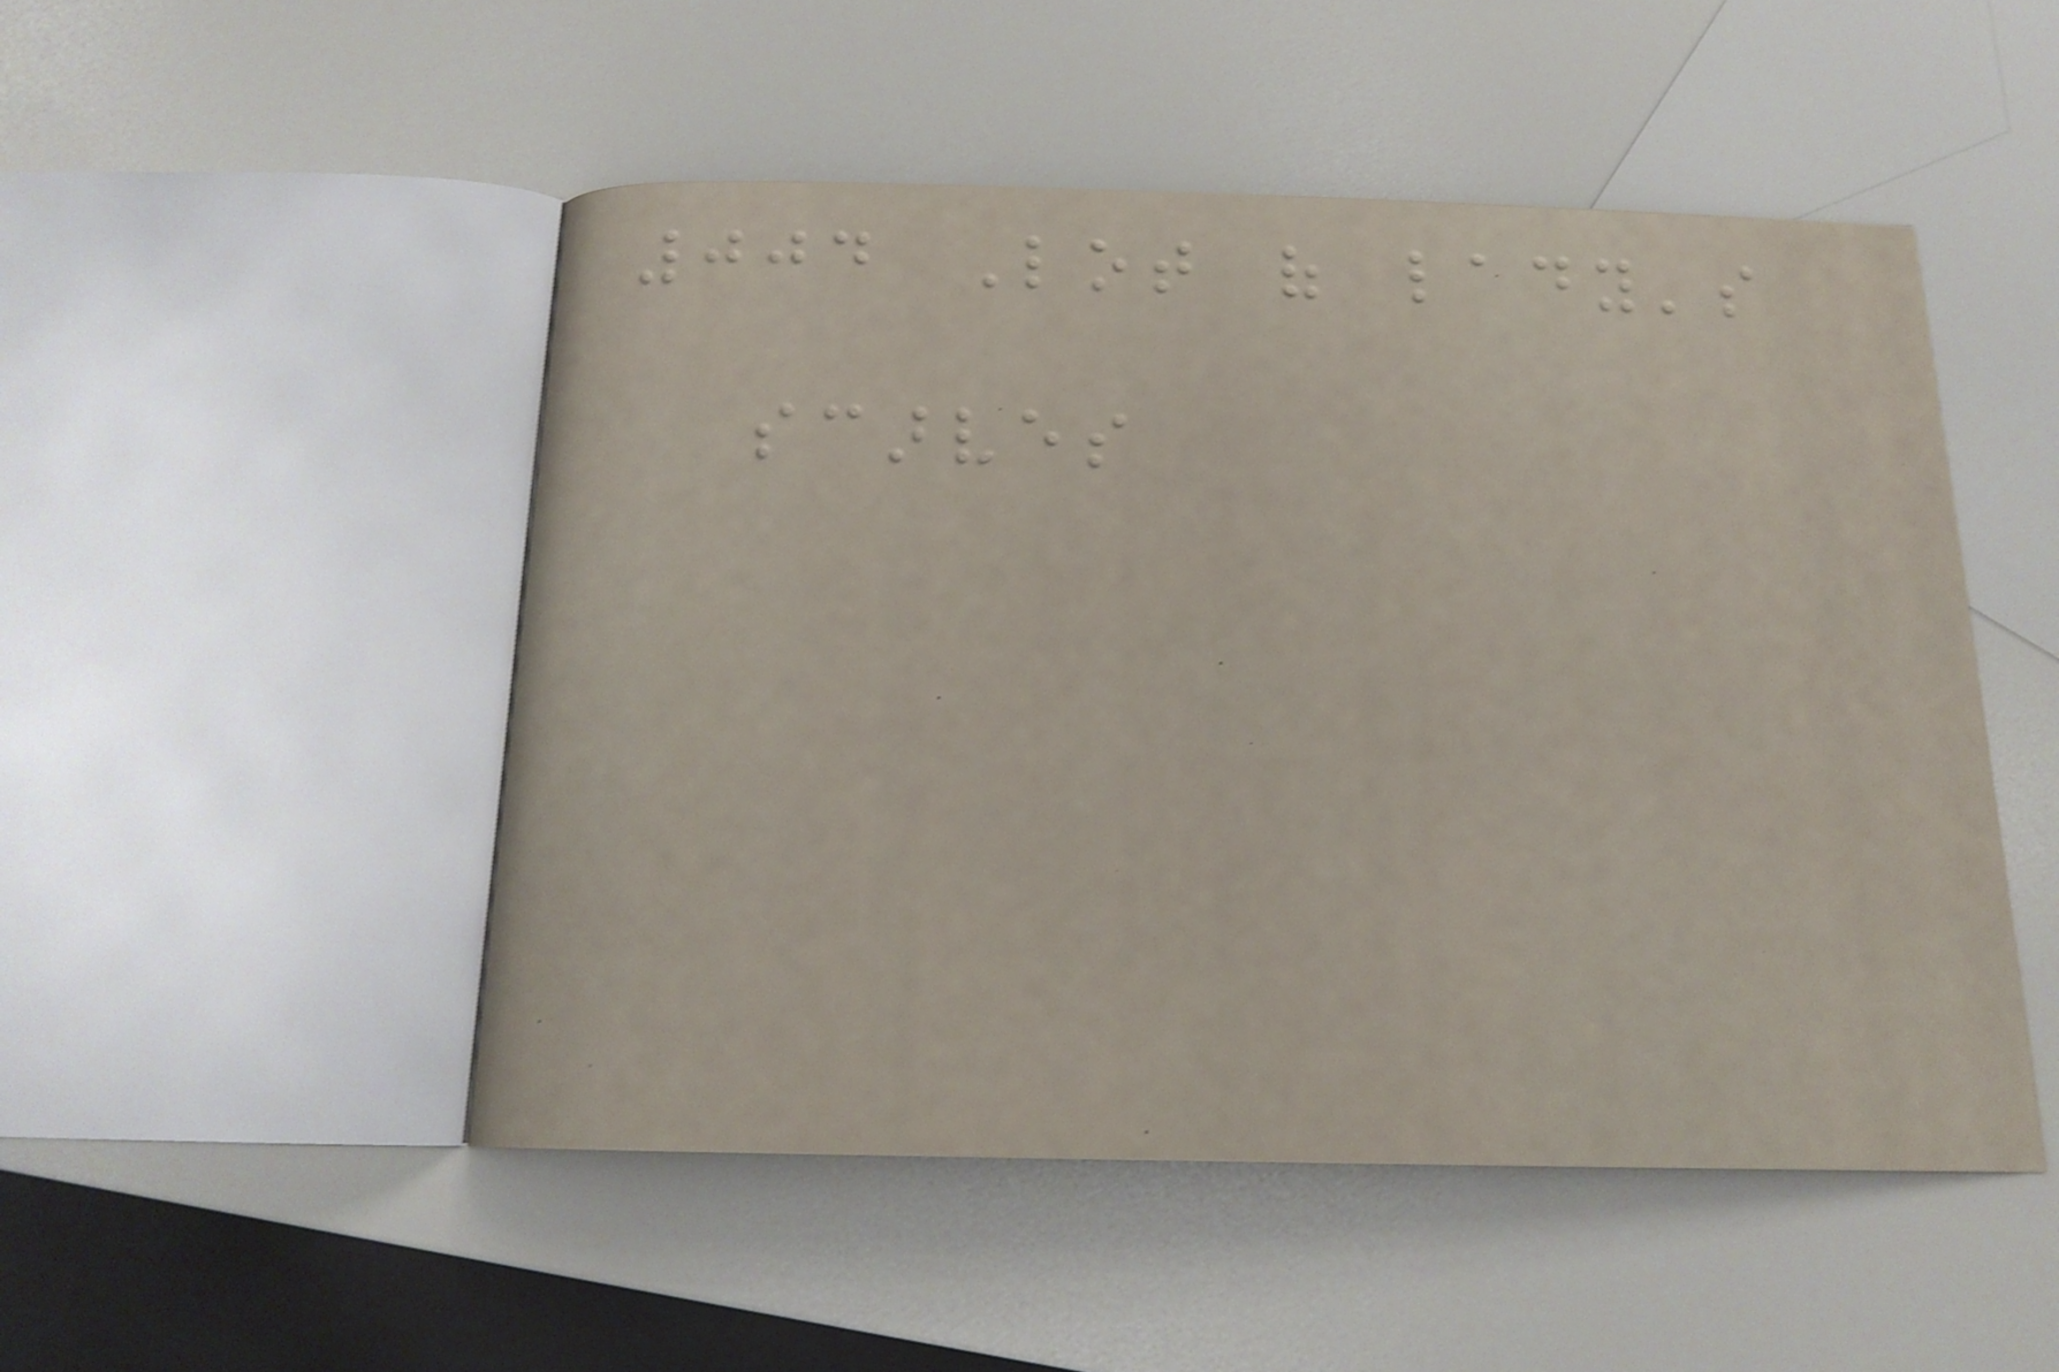004 Lot of lady's
scarves
